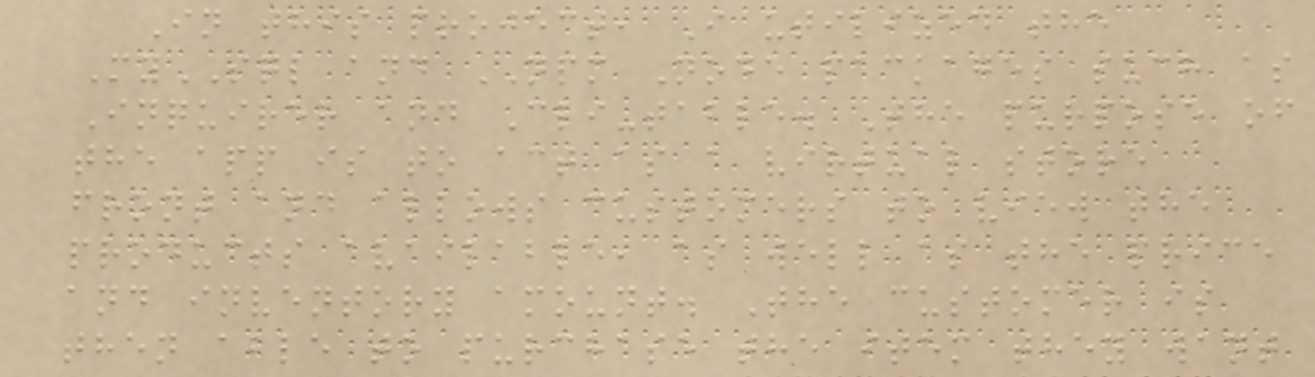In this project, I utilized the
MySQL and NPM Node packages such as
Inquirer and Cli-table. The purpose of
the app is to act as a virtual store
front and allows customers to view the
products available, as well as the price
and inventory amount. The customer is
then able to purchase the item they want
